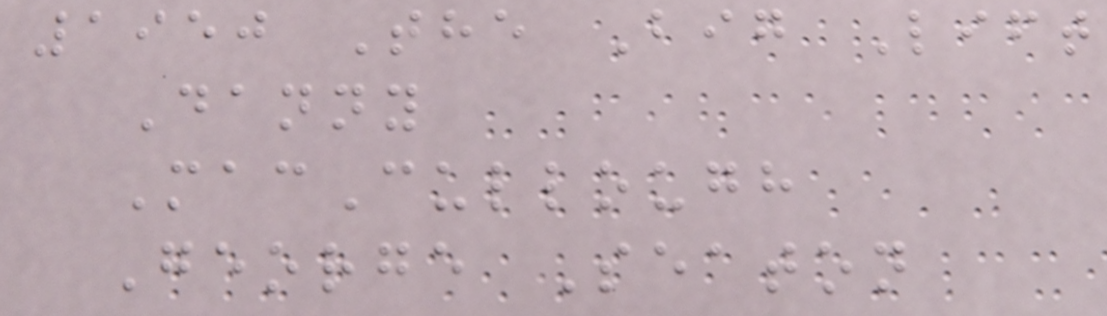1950 The Big Lift
Danny
MacCullough
George Seaton
